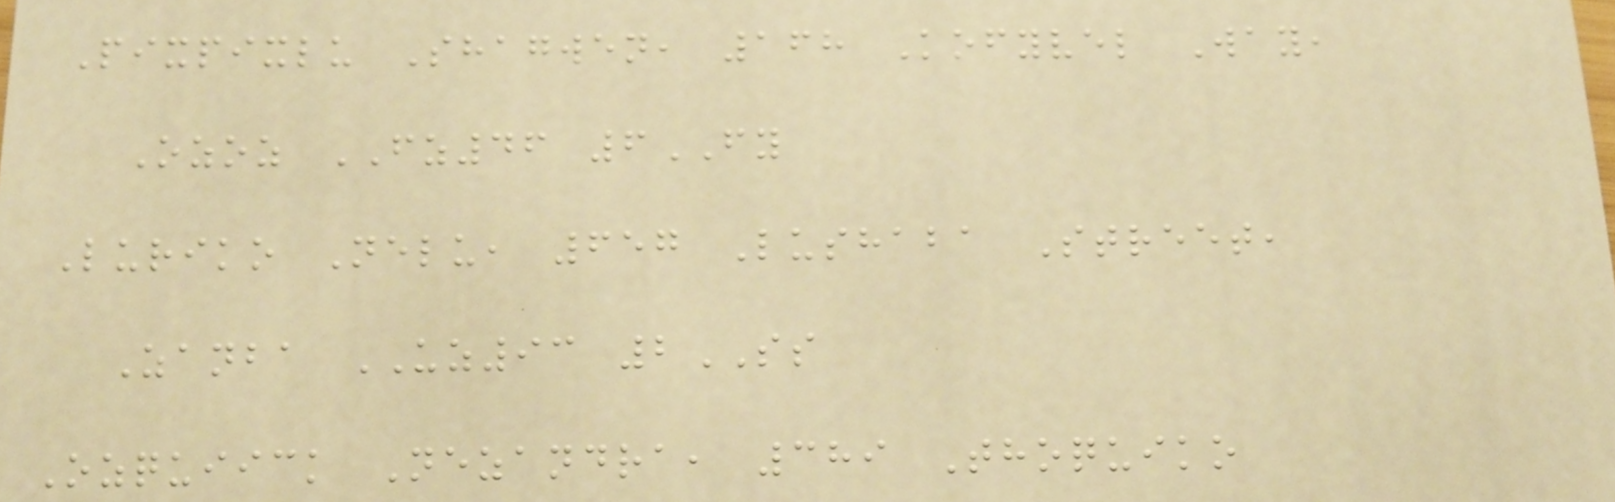Pixpixlu Shagwen, 168 Kofyvel Way,
Ozoz FZ46 6FY
Luriko Nelu, 657 Lushaba Street,
Zanba UZ93 2SS
Ozquiick Nezandra, 389 Thoquiko
